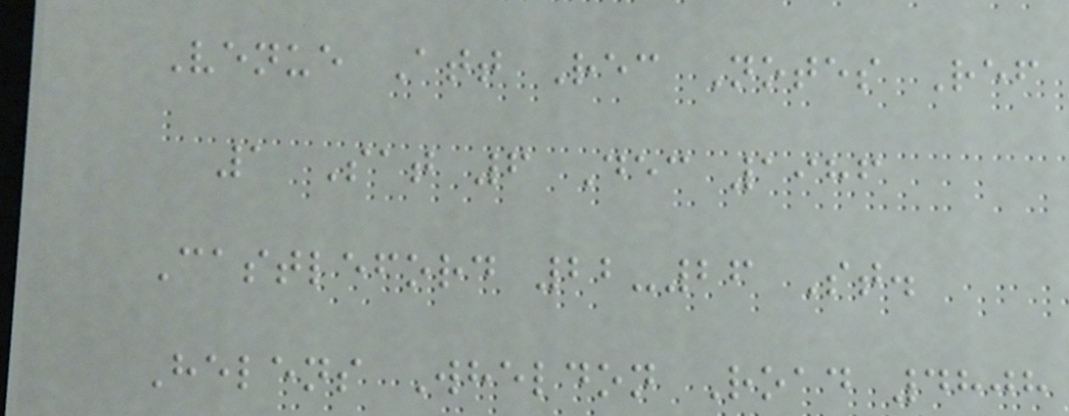Venue Att Rec Notes Ref
1 Sat 6 Dec 1986
Castleford 22-26 St.
Helens Wheldon Road 4808
